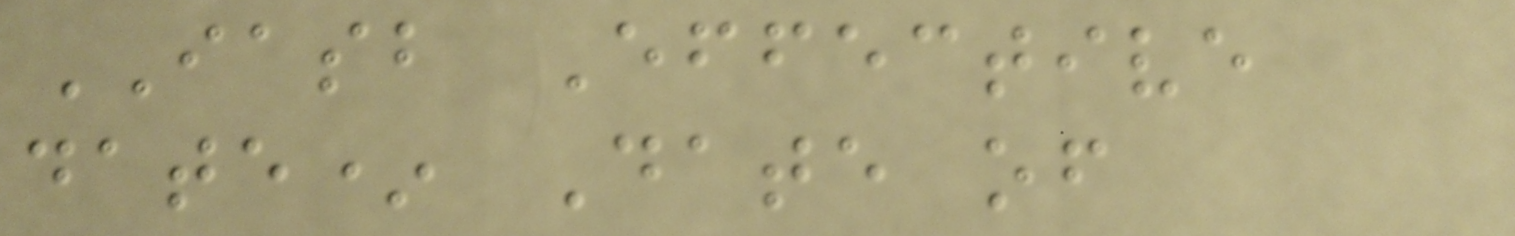IASB Effective
date* Date of
